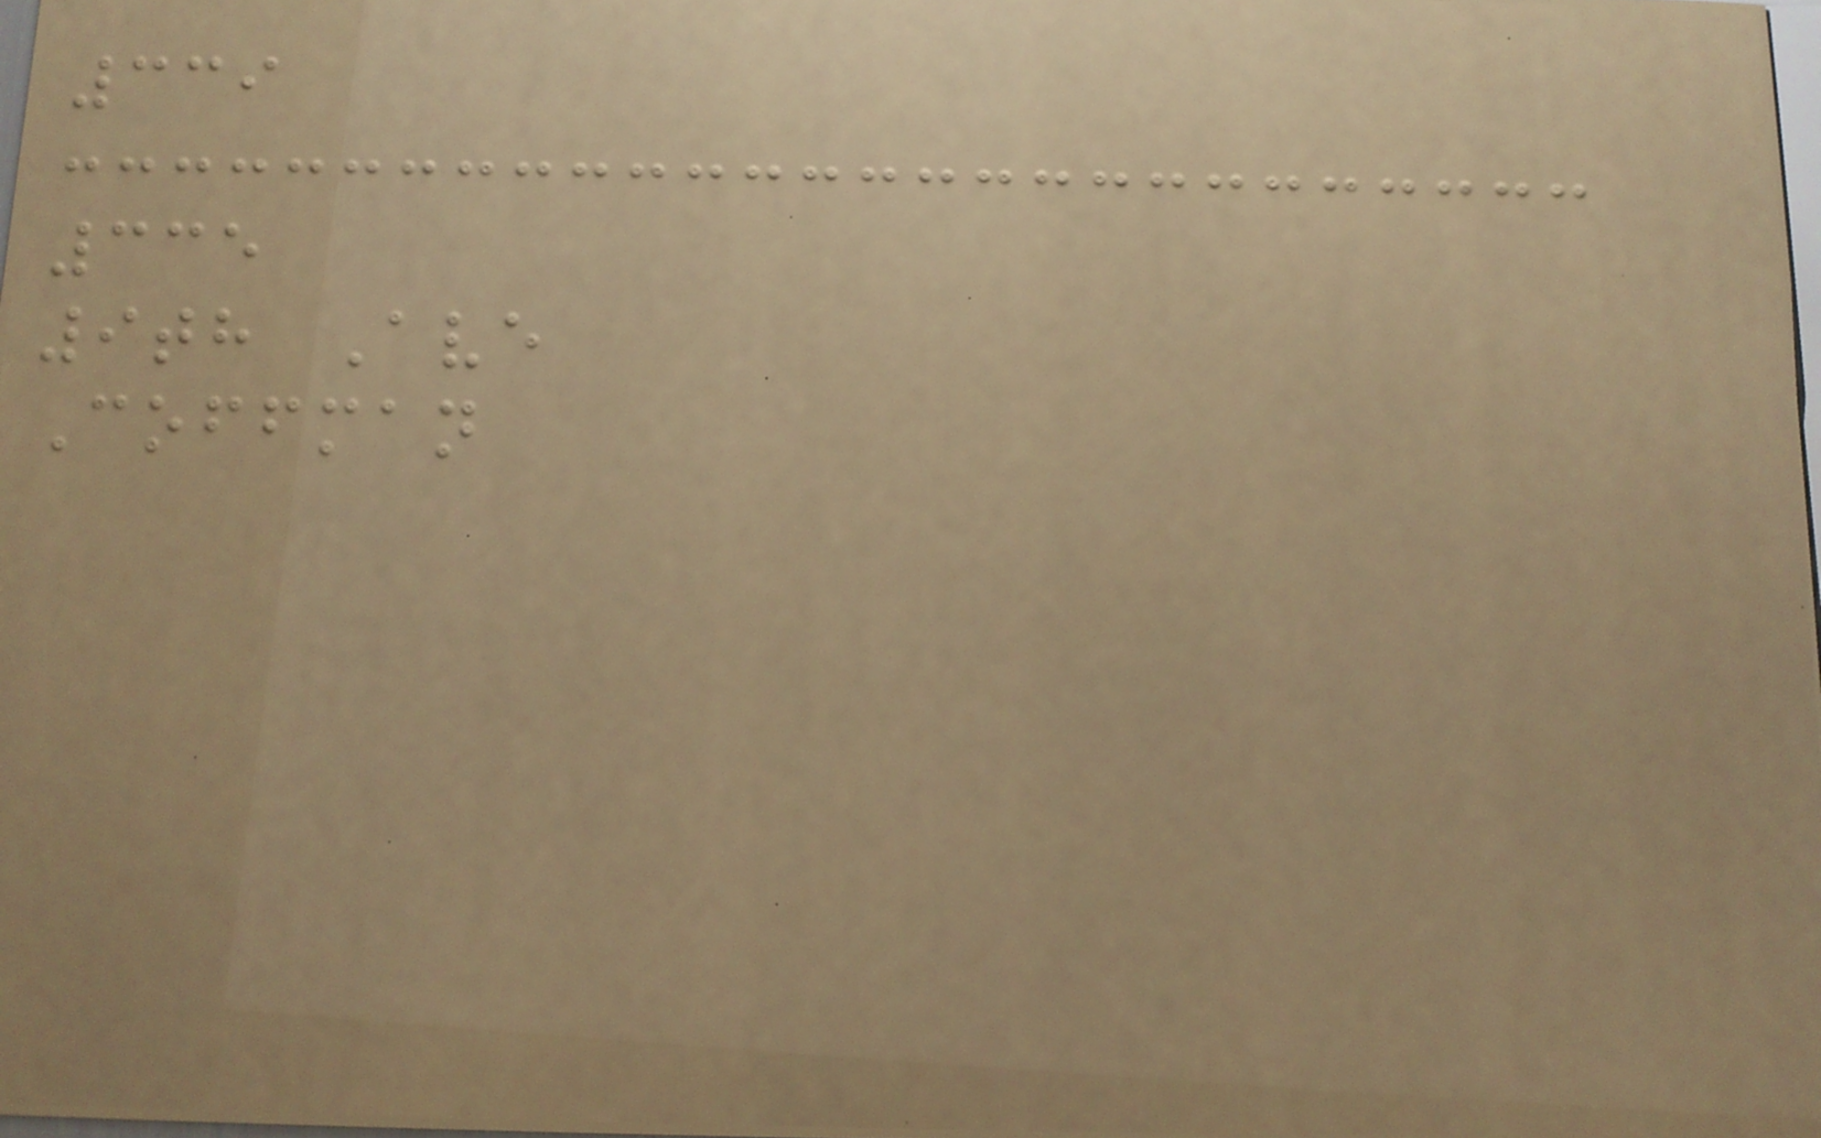339
335
9th Ave
Coffman
